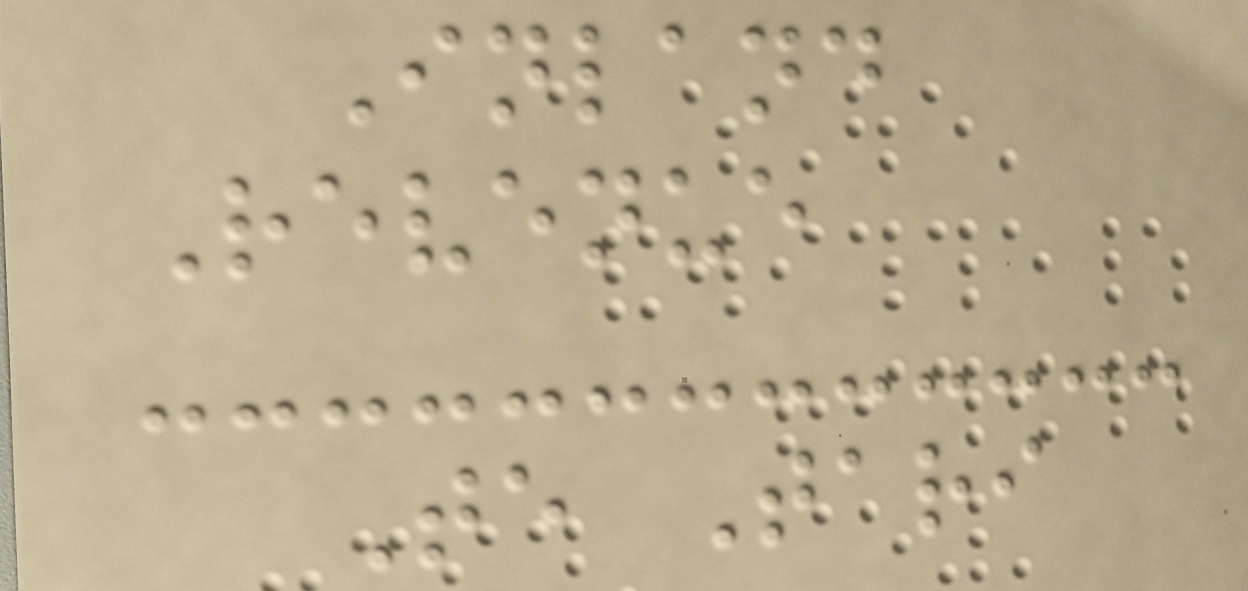Inland
Revenue
Te Tari
